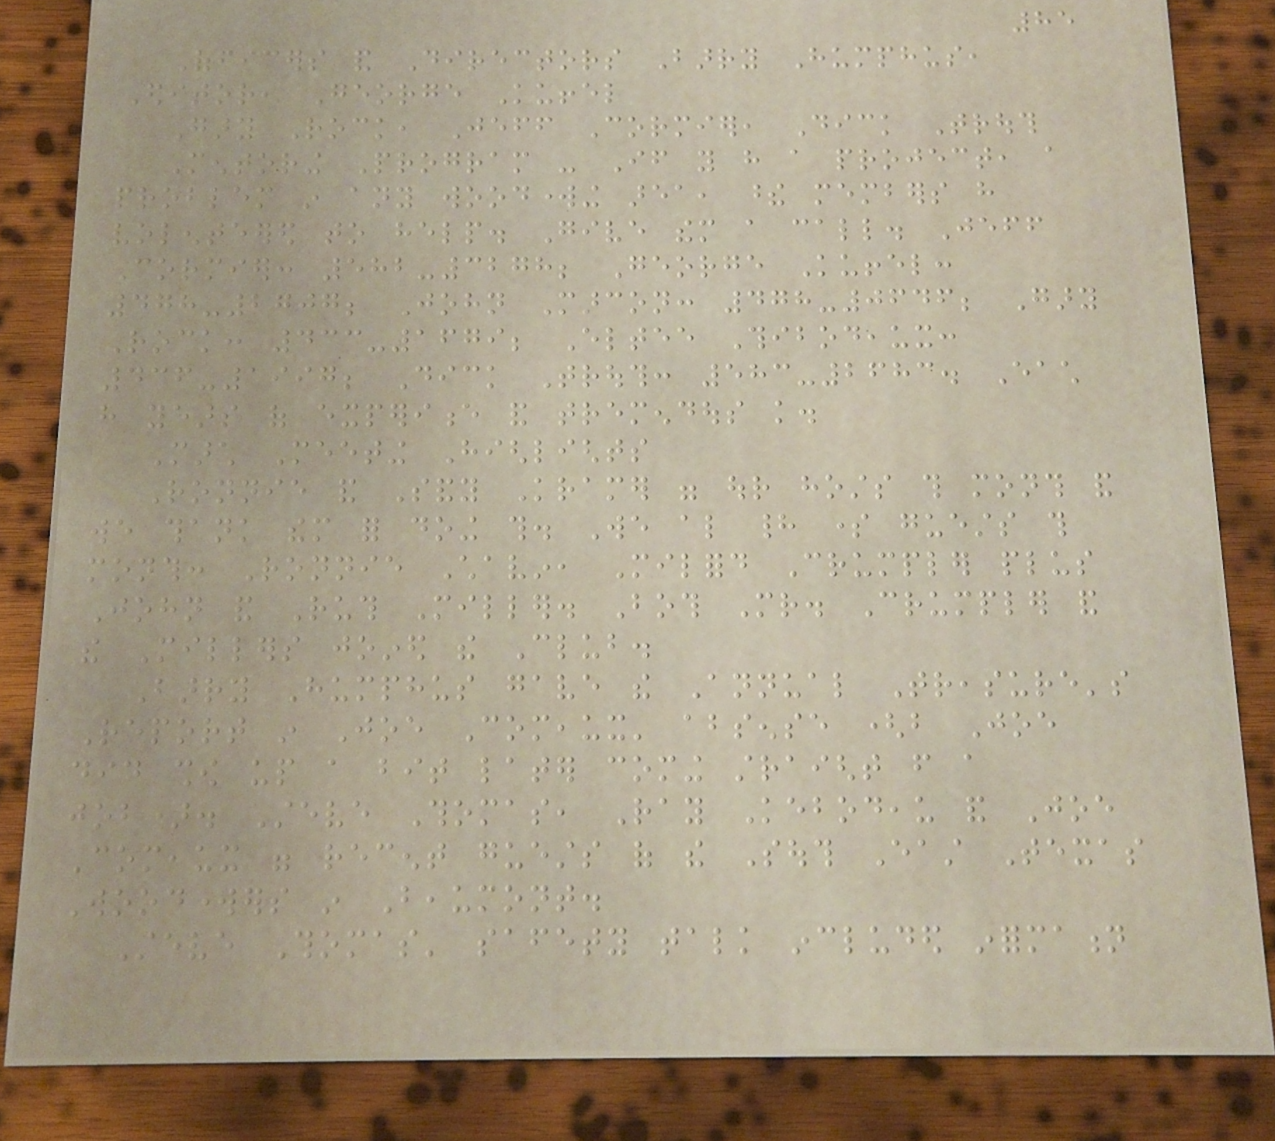85
Officers and Directors Barry Humphus,
Editor, George Kuffel
Gary Rock, Jeff Cormier, Dick Trouth
Mentoring Program - If you have a project, a
problem in any woodworking area, these members have
volenteered to help. Give them a call. Jeff
Cormier: 582-3278; George Kuffel:
478-2707; John Marcon: 478-0646; Gary
Rock: 433-1679; Eltee Thibodeaux:
436-1997; Dick Trouth: 583-2683. Each
have years of experience and tremendous knowledge.
March Meeting Highlights
Ronnie and Sandy Kramer were our hosts this month and
we thank them for doing this. We also had some guests this
month: Ronnie Chavin, Milford Crumpler plus
John and Ruth Miller. Both Mr. Crumpler and
the Millers joined the Club.
Barry Humphus gave the Annual Treasure's
Report in Joe Comeaux' absense (but Joe
did show up a bit later coming straight from a
job). Steve Thomas, Ray Kebodeau and Joe
Comeaux were recent guests of the South East Texas
Woodworkers in Beaumont.
Steve Thomas' safety talk included information
